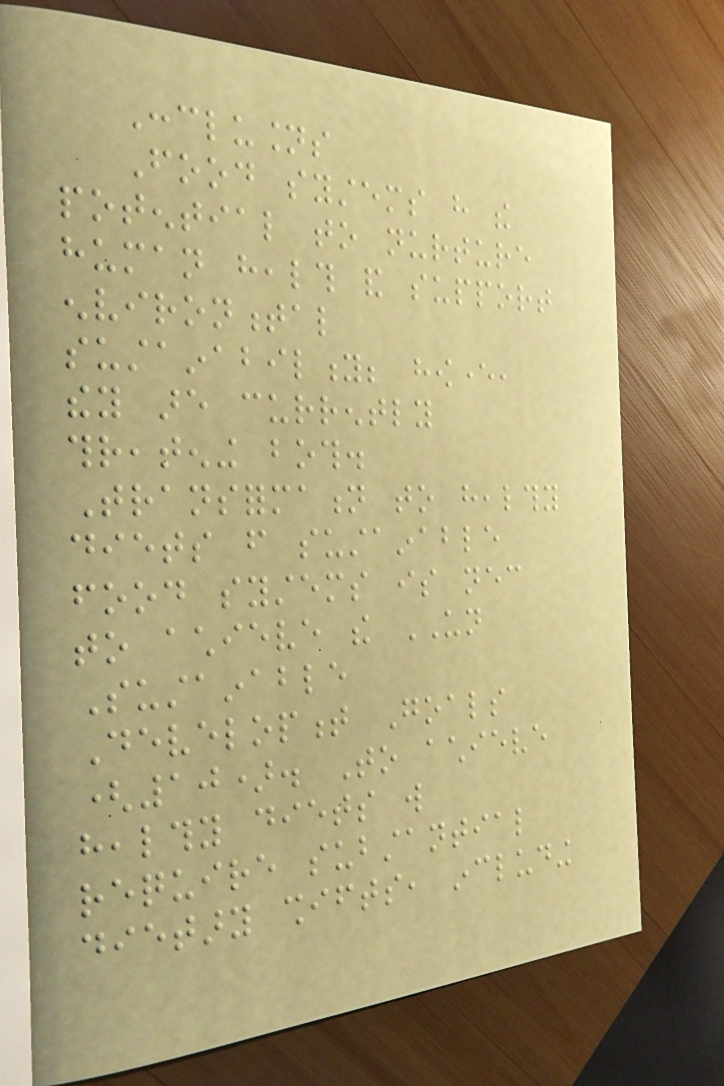Conclusions
Food systems have the
potential to nurture
human health and support
environmental
sustainability; however,
they are currently
threatening both.
Transformation to healthy
diets from sustainable
food systems is necessary
to achieve the UN
Sustainable
Development Goals
(10). To achieve
healthy diets will
require substantial
dietary shifts, including
